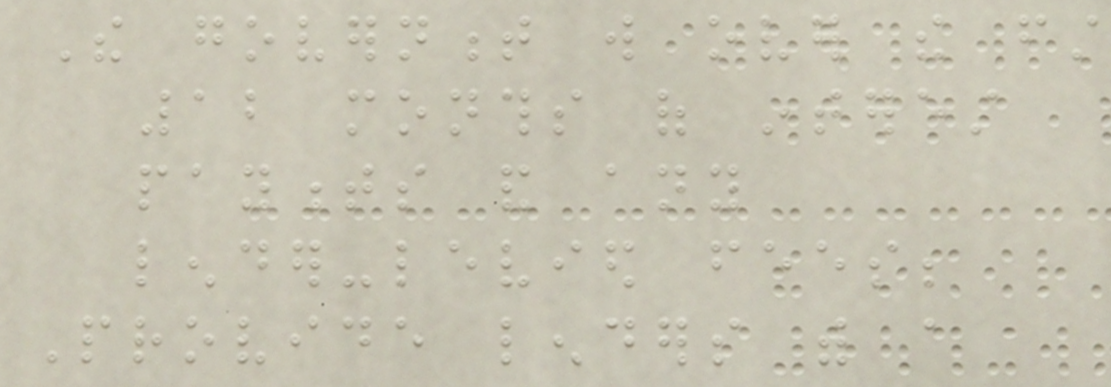The government will over the first
12 months of interest
payments and any
lender-levied fees;
Provide lenders with a
